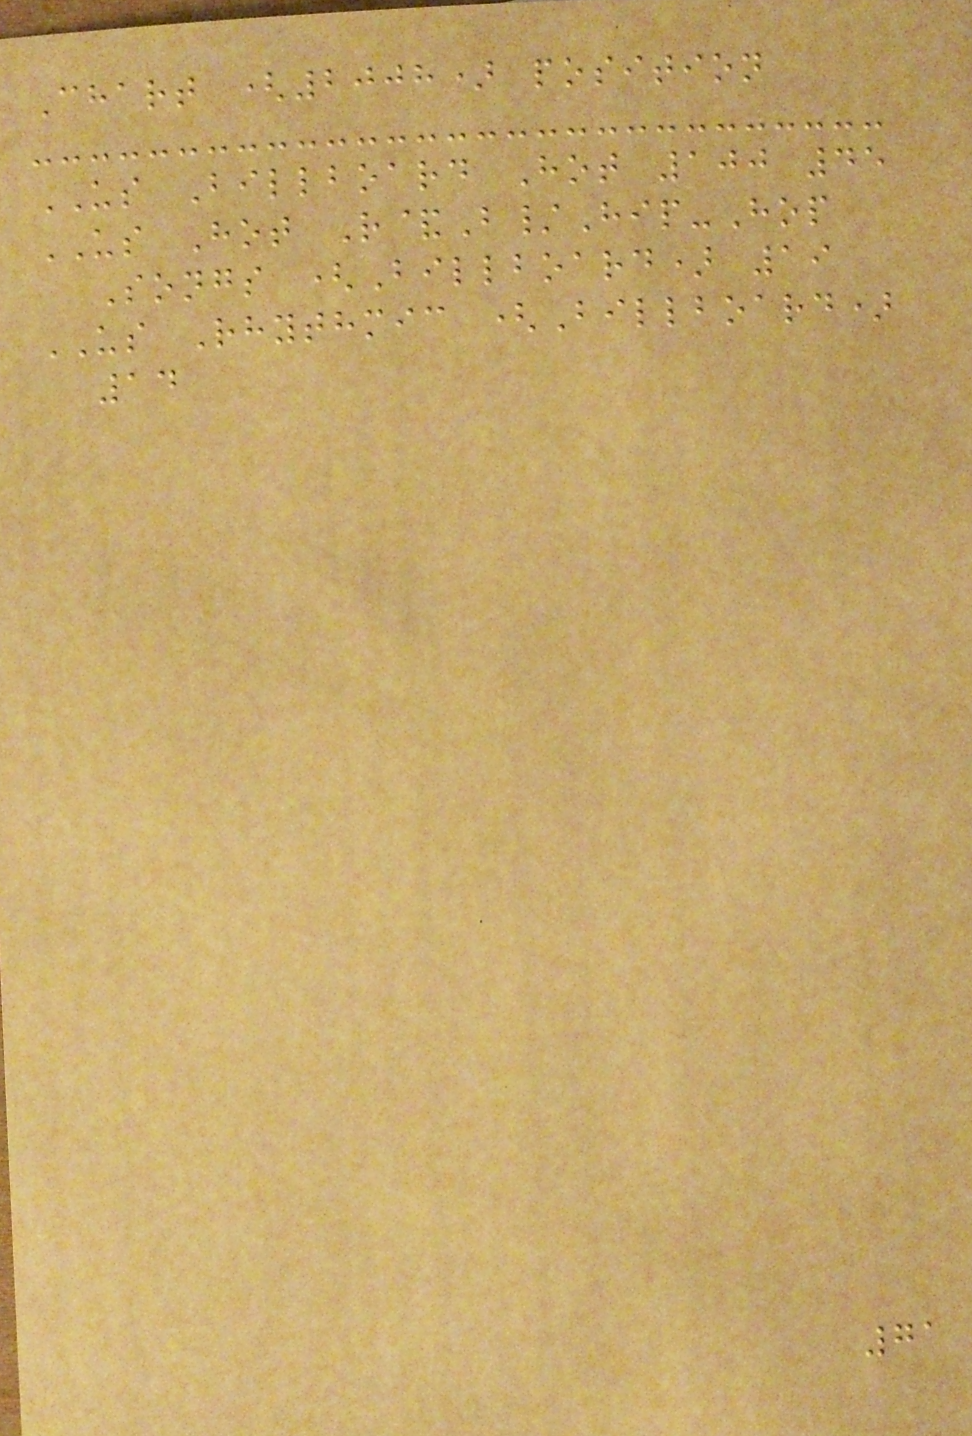Chart (2008) position
US Billboard Hot 100 45
US Hot R&B/Hip-Hop
Songs (Billboard) 19
US Rhythmic (Billboard)
14
71
